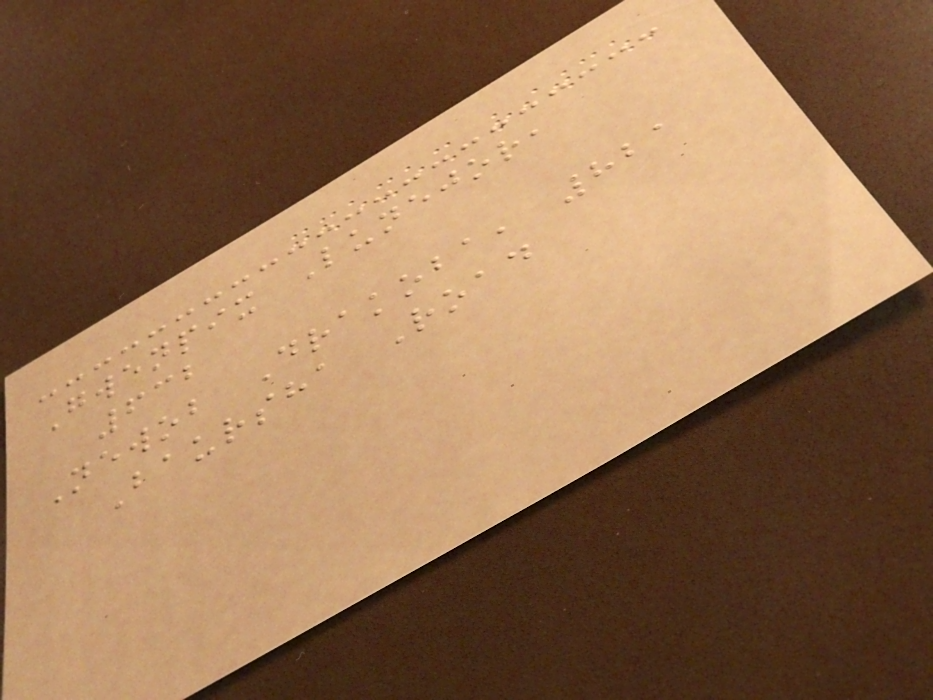Gwenpix Lunejor,
632
Newob Drakoba, 821
Baursha Road
